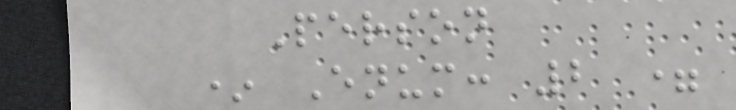Person
* Enum: 2 =
